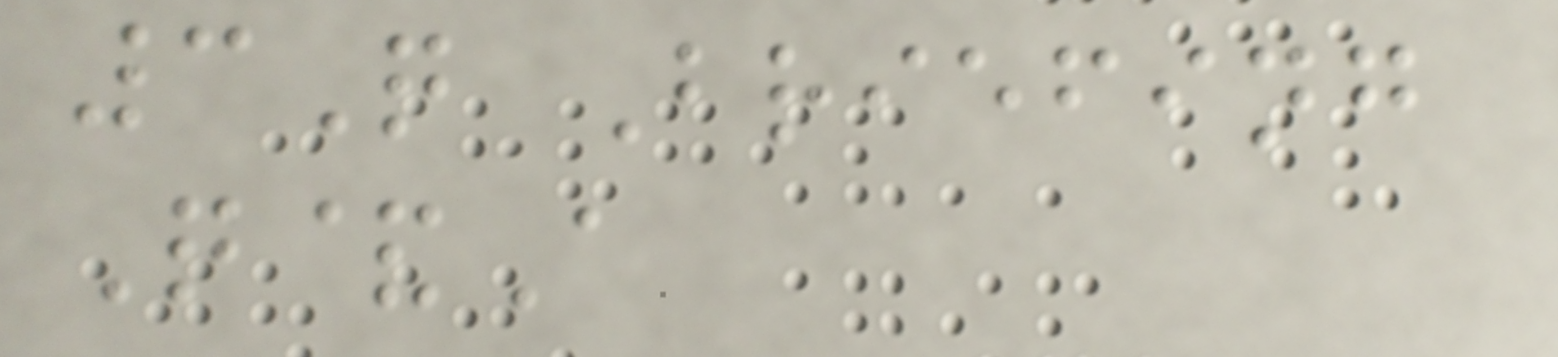3Q Briefing
Q&A
